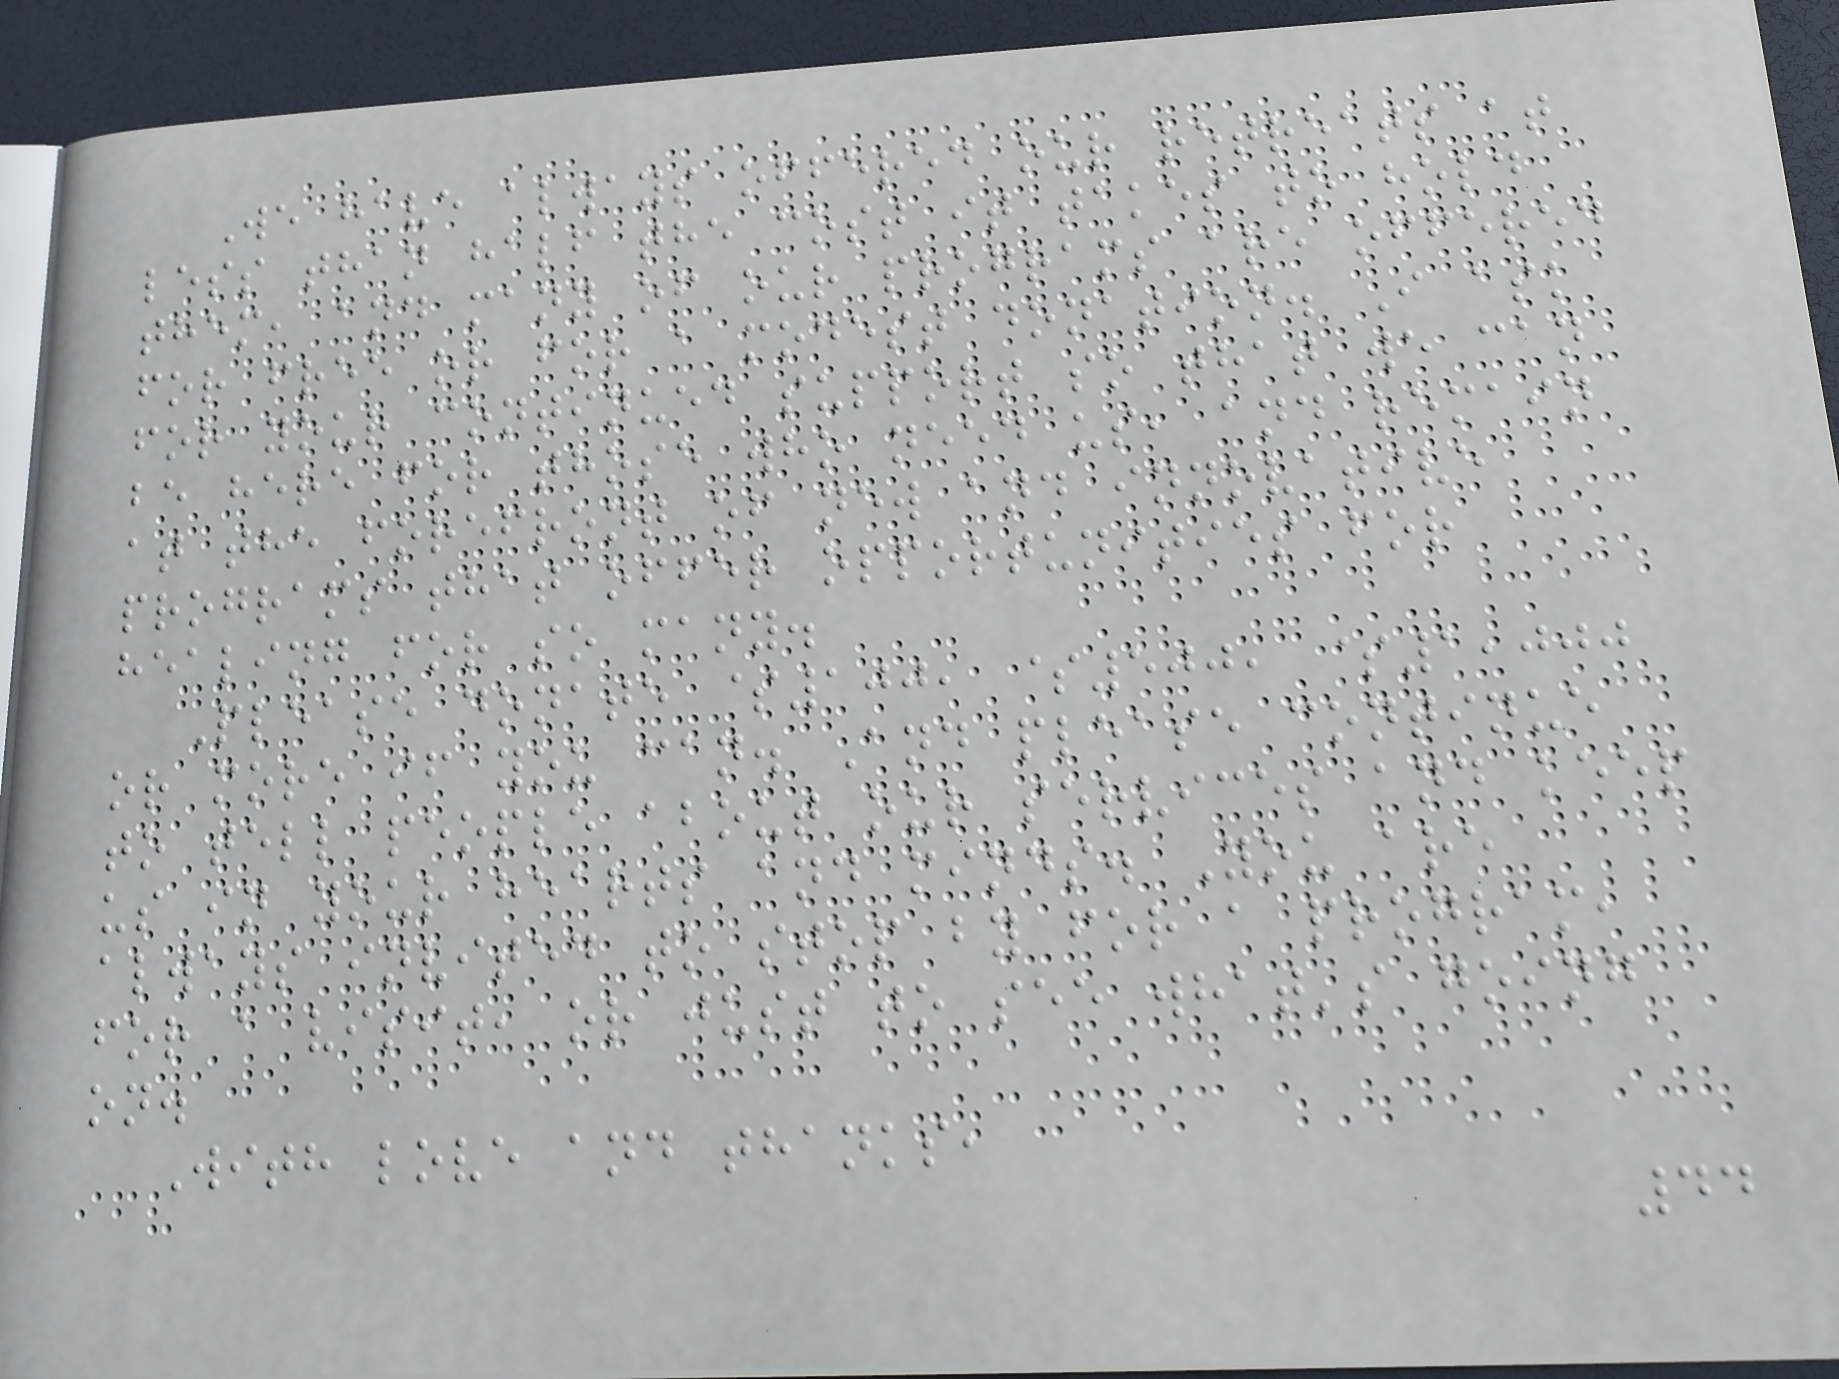We have always offered our retreats at
less than half the cost it takes to hold
them, and many of our programs are offered
for free or for a modest donation. I ask
for your continued support so that we can
be here for those who need us, and remain
at the forefront of new and innovative
programs that offer opportunities for
healing for so many.
Please donate $100, $500, $1,000
or more if you can. And please continue
to tell people about our services and keep
us in your hearts and minds. You are
always invited to stop by for a program,
for a visit, or just to see what's going
on.
With love and thanks,
44
